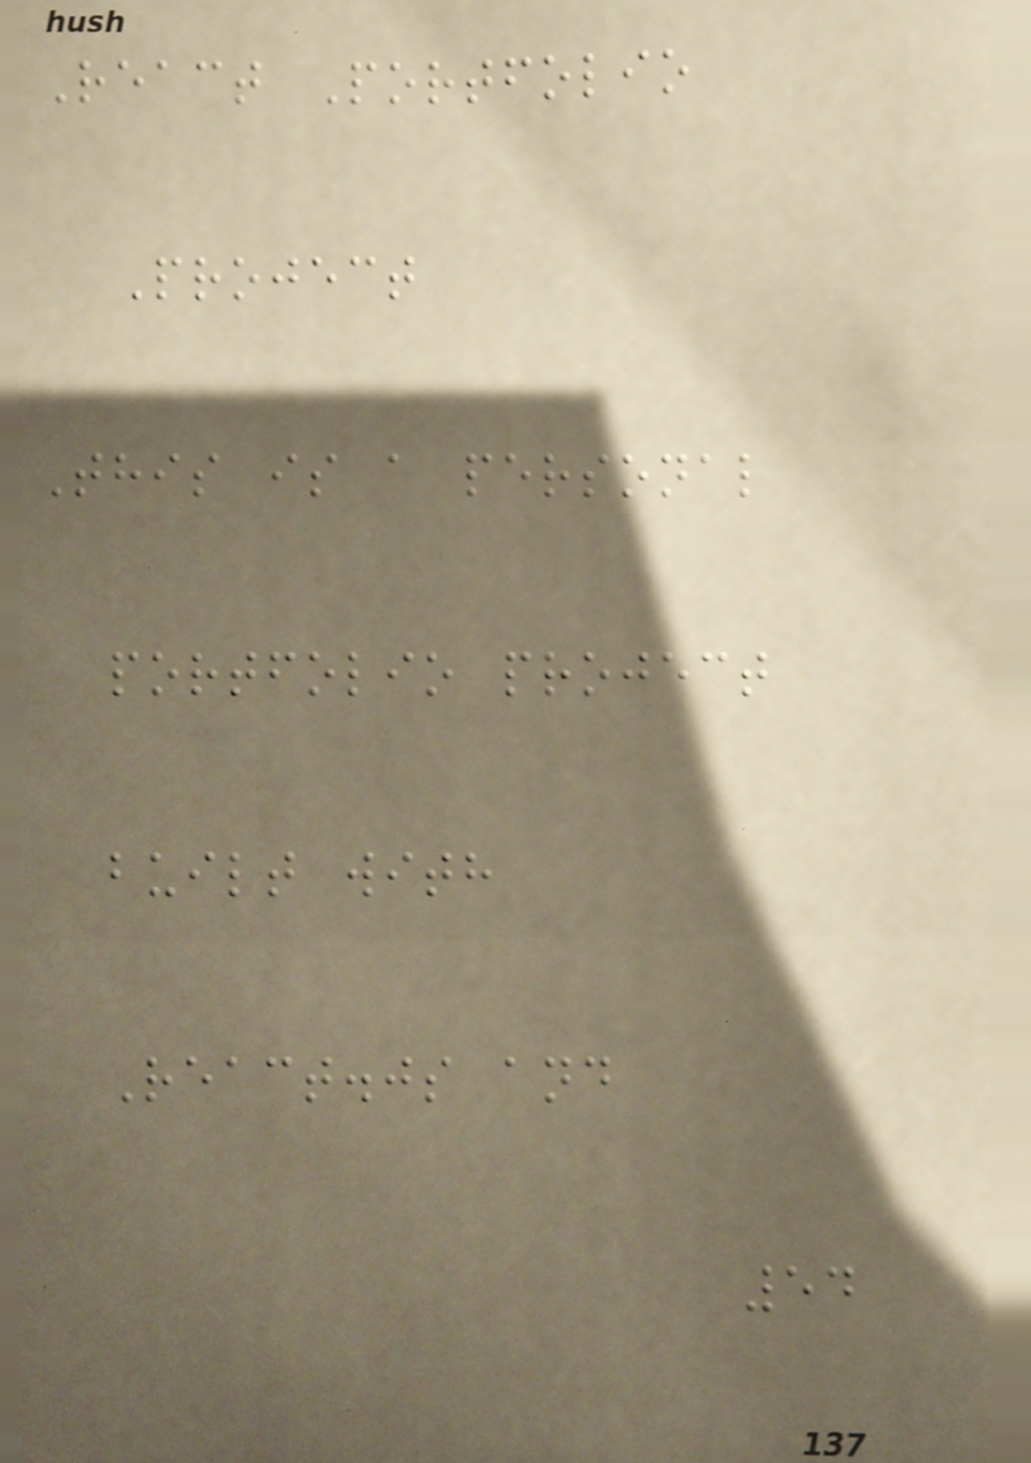React Portfolio
Project
This is a personal
portfolio project
built with
React.js and
54
